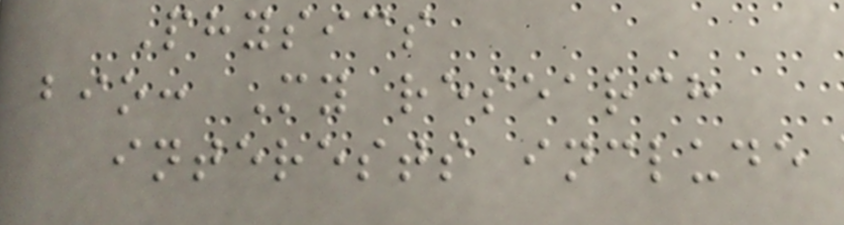Physics
bio: My research
interests include
